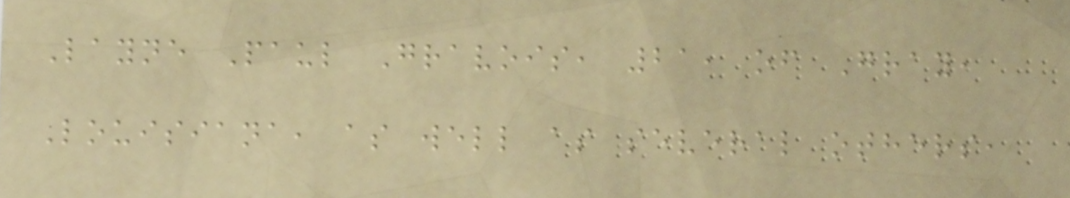Layne Paul Gravois, 21, of Gray,
Louisiana, as well as several others,
